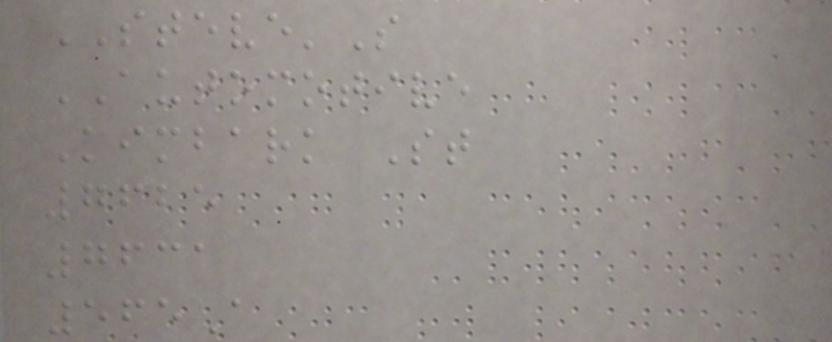STEVE'S
AUTOMOTIVE
Kimbark St
7625
7631
565A
